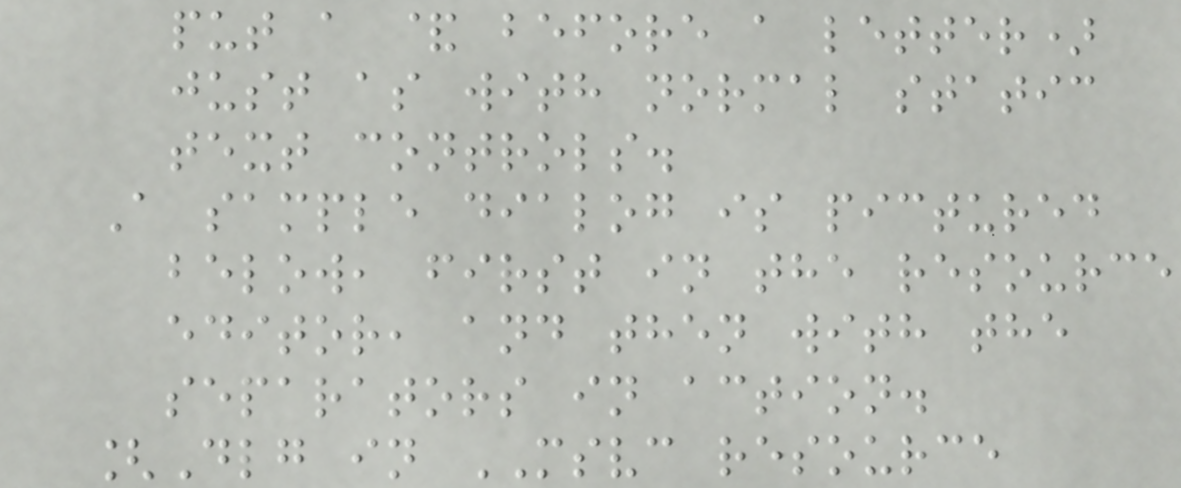put a & before a letter)
just as with normal static
text controls.
A sample dialog is pictured
below, first in the resource
editor, and then with the
separators in action.
[Dlg in MSVC resource
